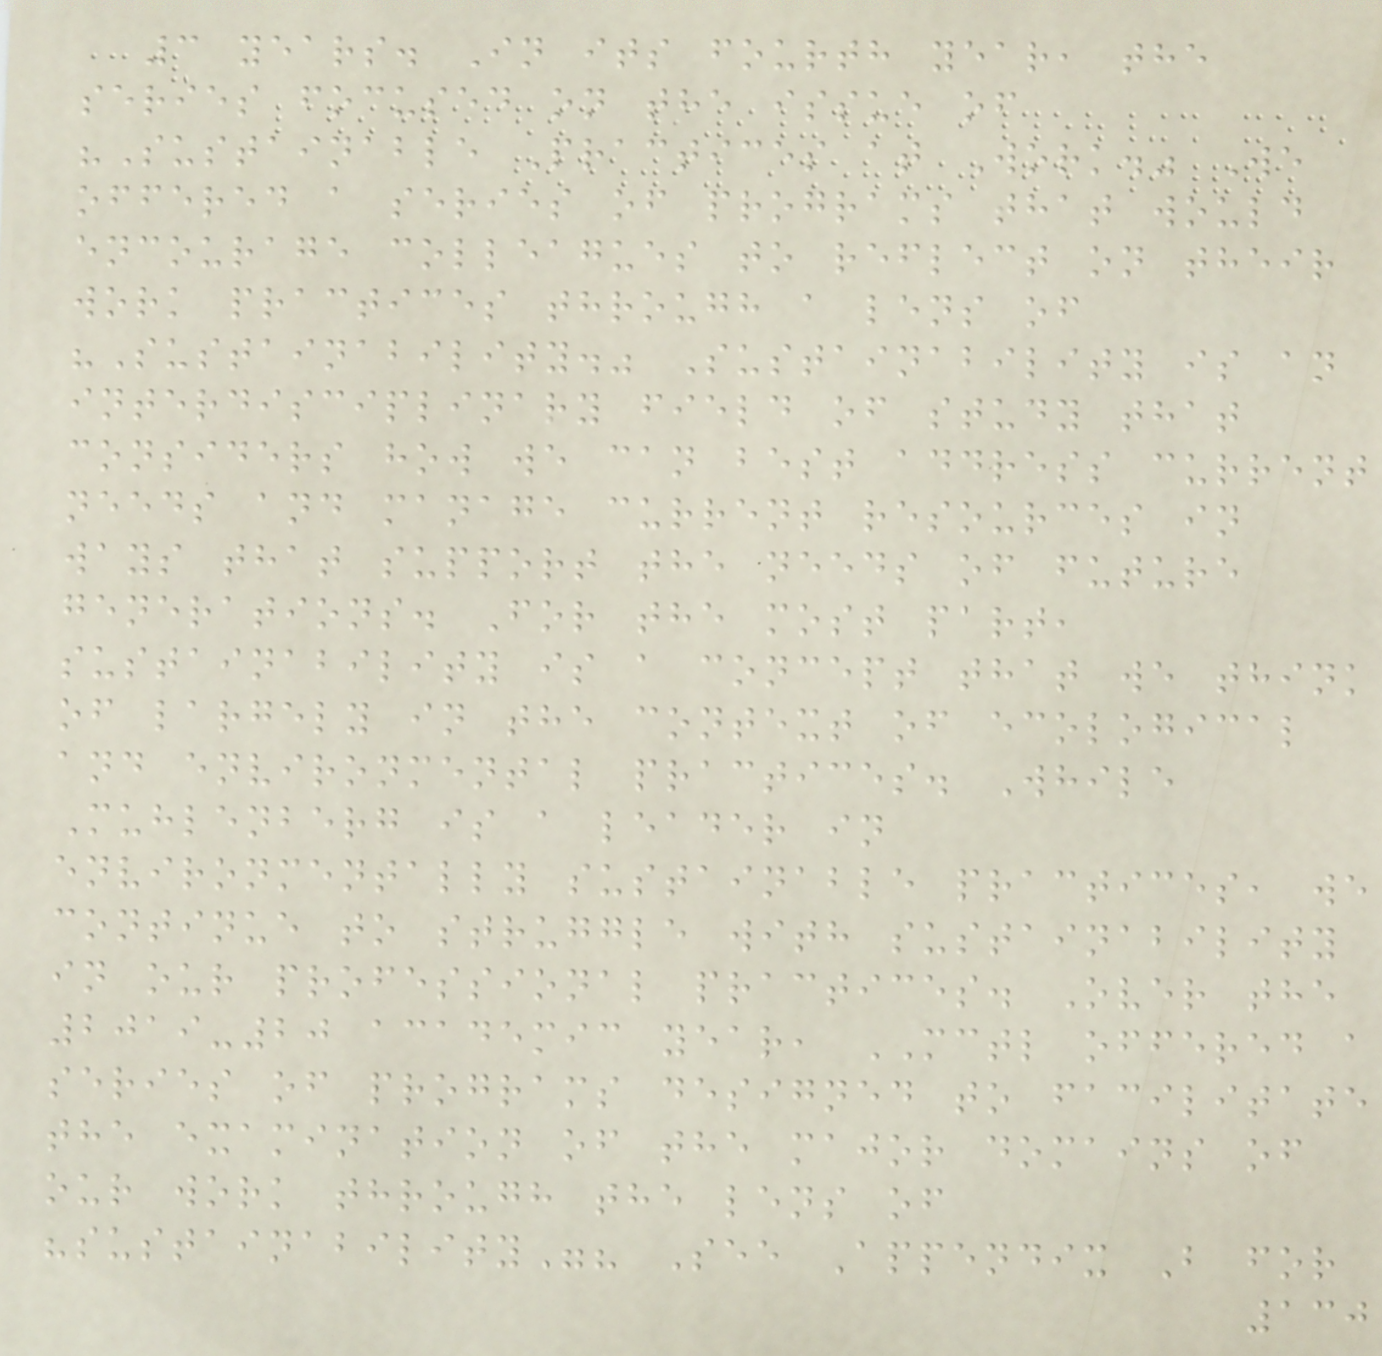3 years. In its fourth year, the
series focused on the issue of
"Sustainable Practices at Work." We
offered a series of programs that would
encourage colleagues to reflect on their
work practices through a lens of
"Sustainability." Sustainability is an
interdisciplinary field of study that
considers how we can best address current
needs and manage current resources in
ways that support the needs of future
generations. For the most part,
sustainability is a concept that we think
of largely in the context of ecological
and environmental practices. While
Muhlenberg is a leader in
environmentally sustainable practices, we
continue to struggle with sustainability
in our professional practices. Over the
2019-20 academic year, MCTL offered a
series of programs designed to facilitate
the examination of the major domains of
our work through the lens of
"sustainability"? See Appendix B for
130
